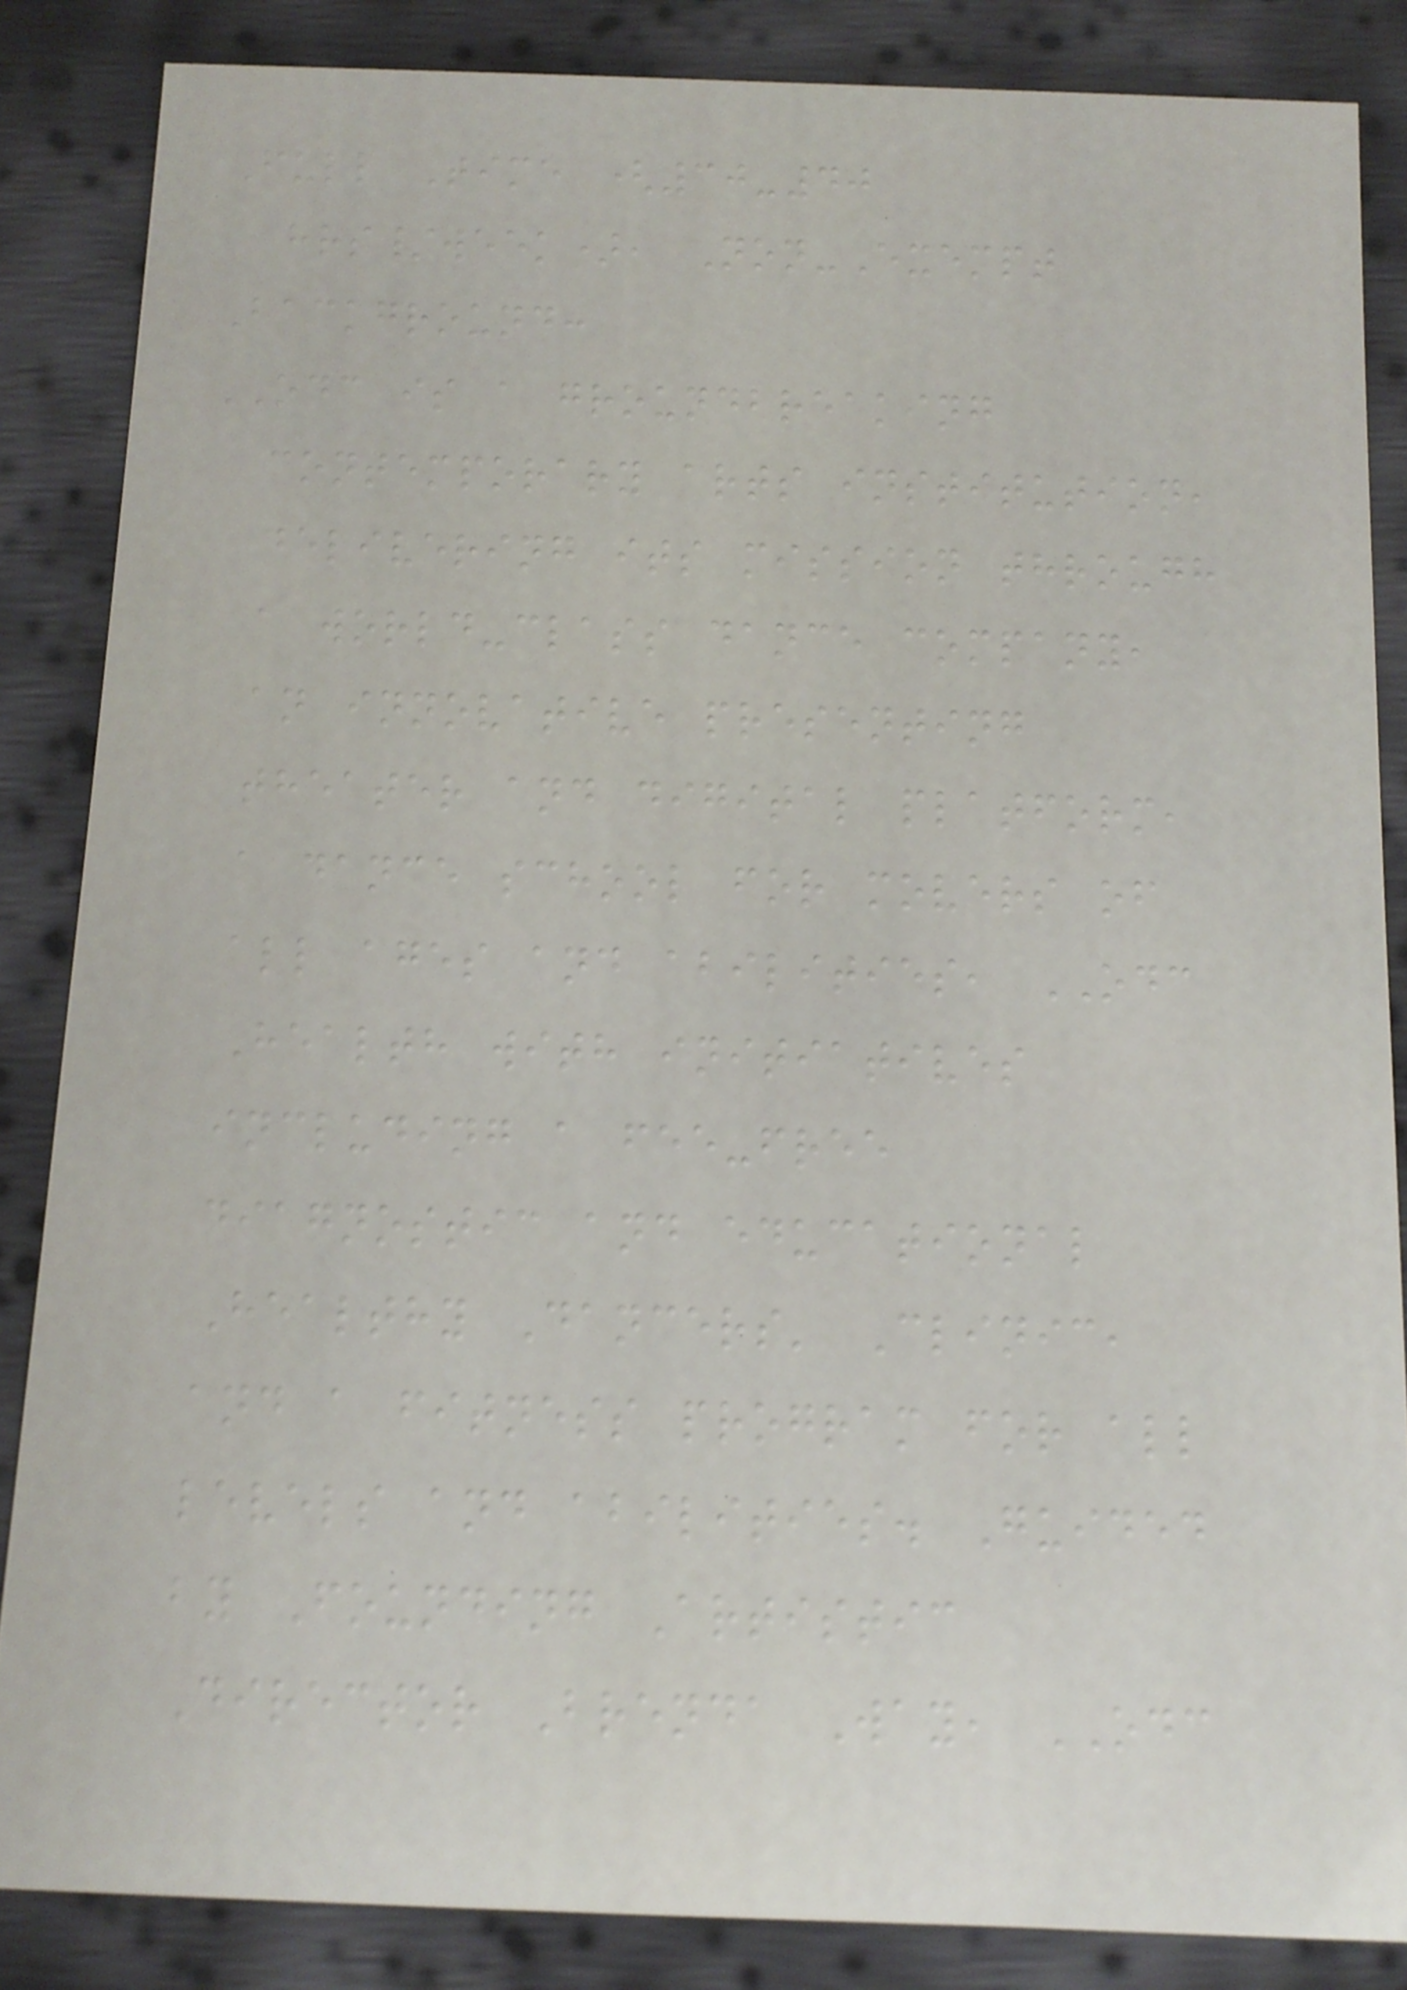Full Time (30-40
hrs/week), Non-Exempt
Background:
ODC is a groundbreaking
contemporary arts institution,
delivering its mission through
a world-class dance company,
an innovative presenting
theater and digital platform,
a dance school for movers of
all ages and abilities, ODC
Health with initiatives
including a fee-free
diagnostic and educational
Healthy Dancers' Clinic,
and a fitness program for all
levels and abilities. Guided
by Founding Artistic
Director Brenda Way, ODC
